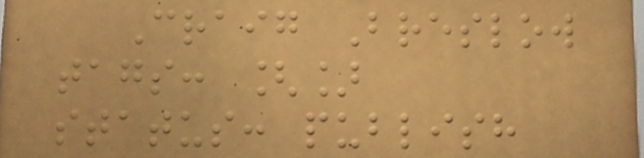Craig Breslow
tags: []
status: publish
